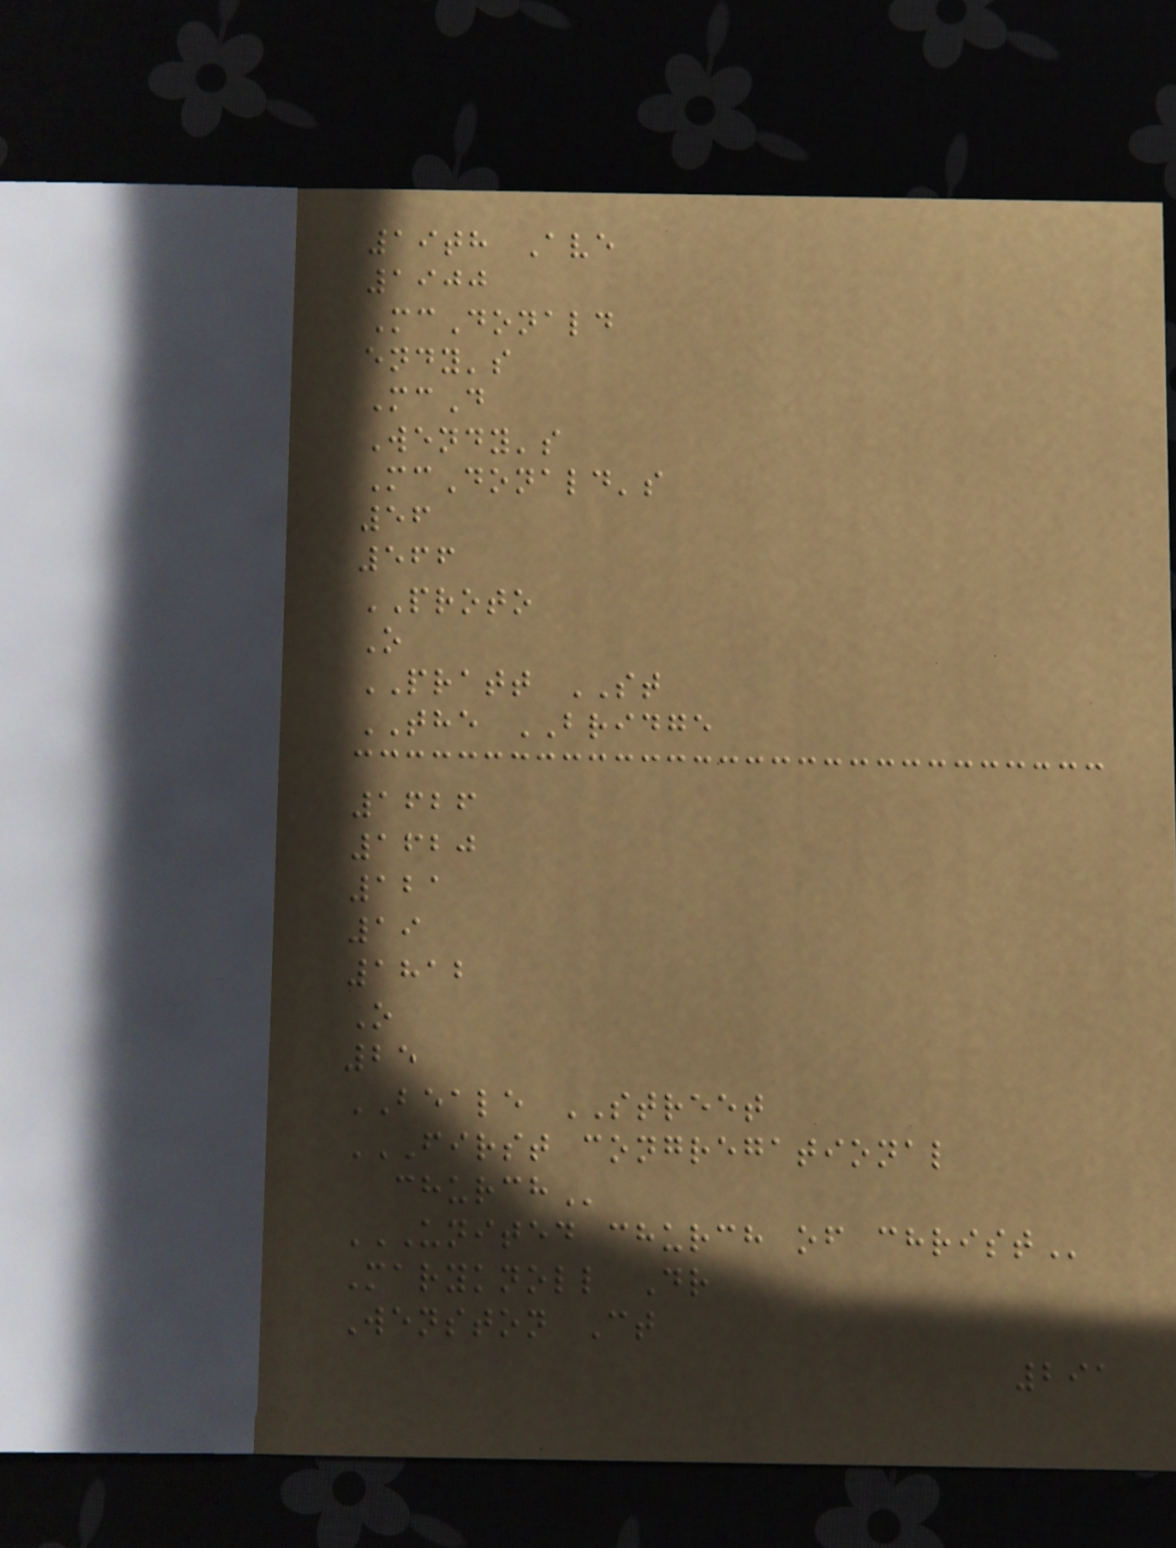19th Ave
1900
McDonald
endy's
McD
Wendy's
McDonald's
56
566
PROTO
O
PRATT ST
THE BRIDGE
1626
1620
121
19
1812
O
25
BEALE STREET
FIRST CONGREGATIONAL
CHURCH
UNITED CHURCH OF CHRIST
Maryknoll Dr
Wenston Ct
291
